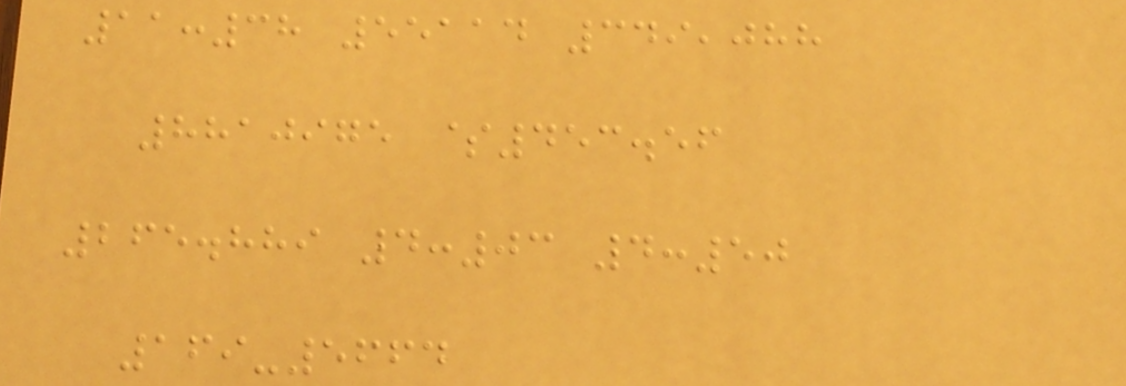11:38 55114 349,088
8810975 $453.56
265.889 4:03 4:50
169-5664
